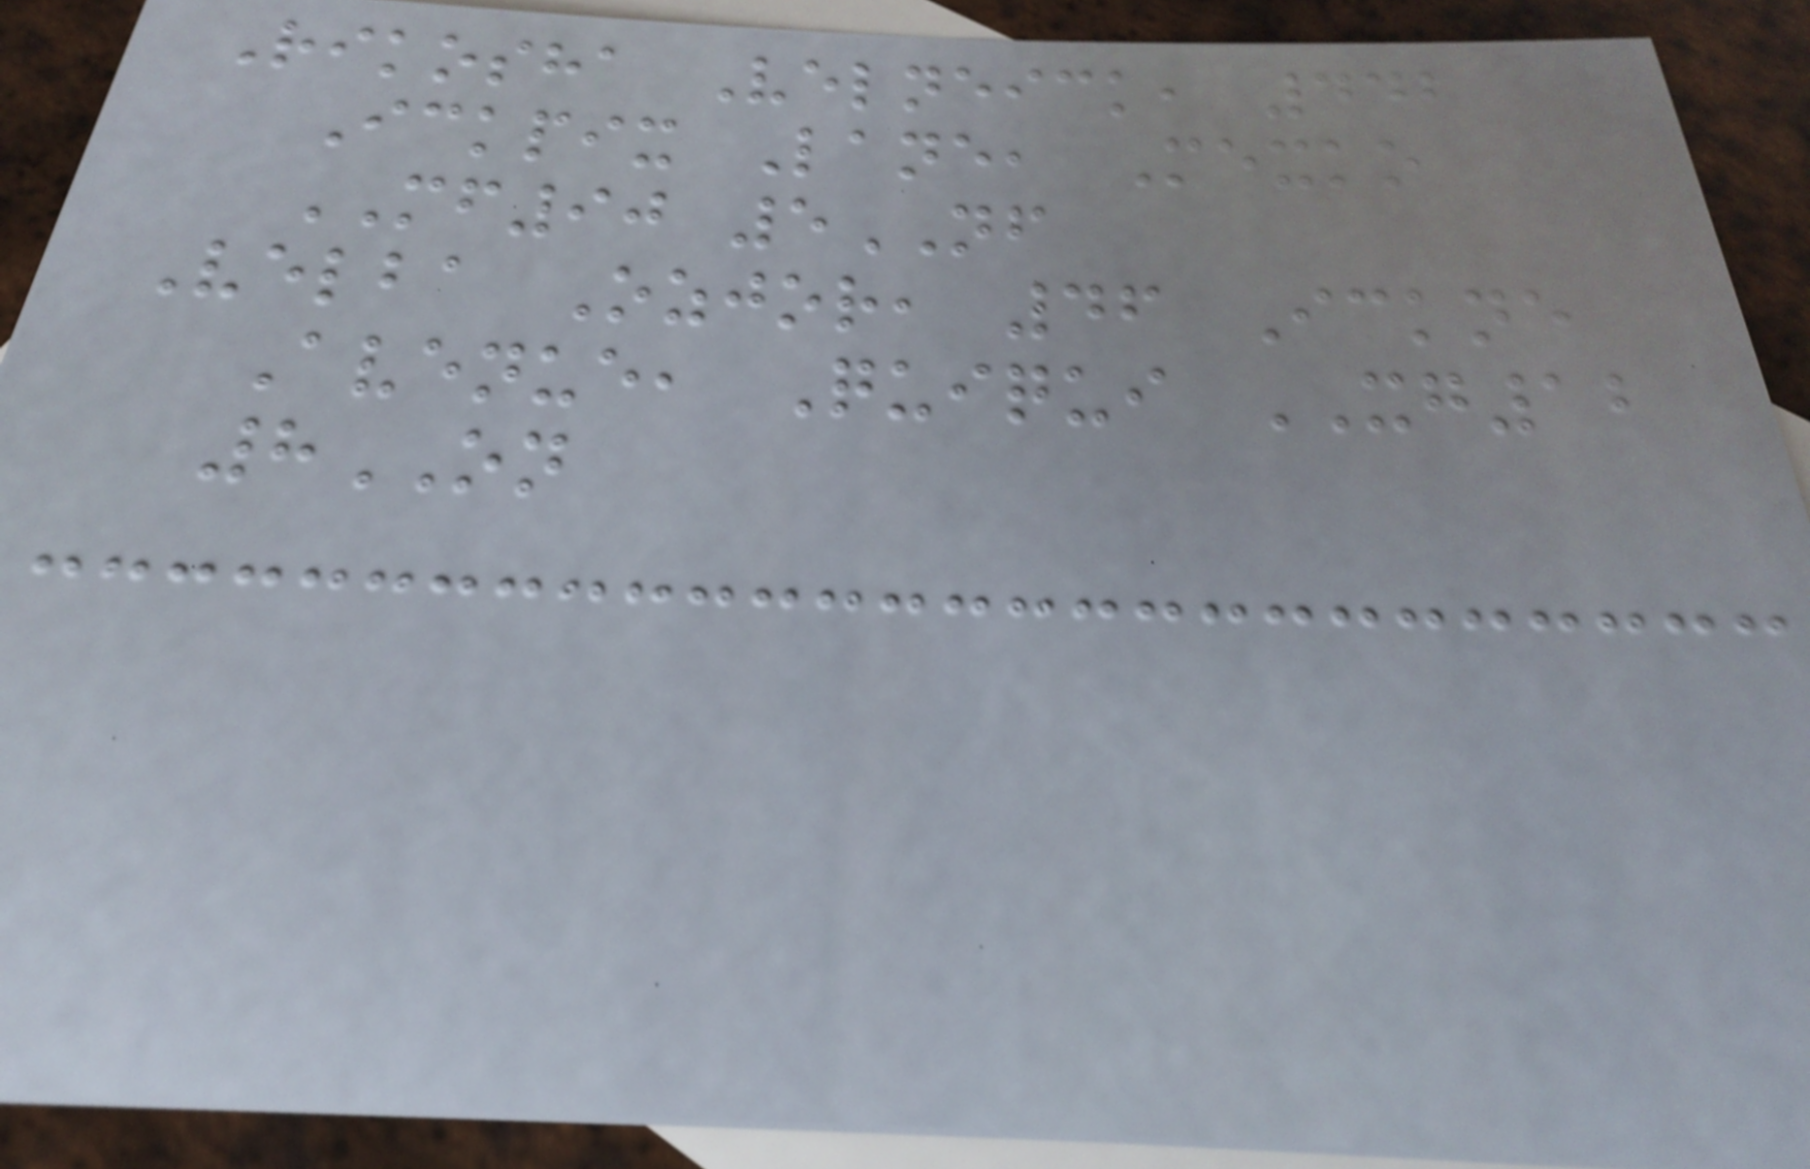Rikosha Velneick, 442
Ickpix Lane, Mexko
MF90 5NF
Velba Ozjor, 46 Ickne
Avenue, Quiqui XG12
8ON
